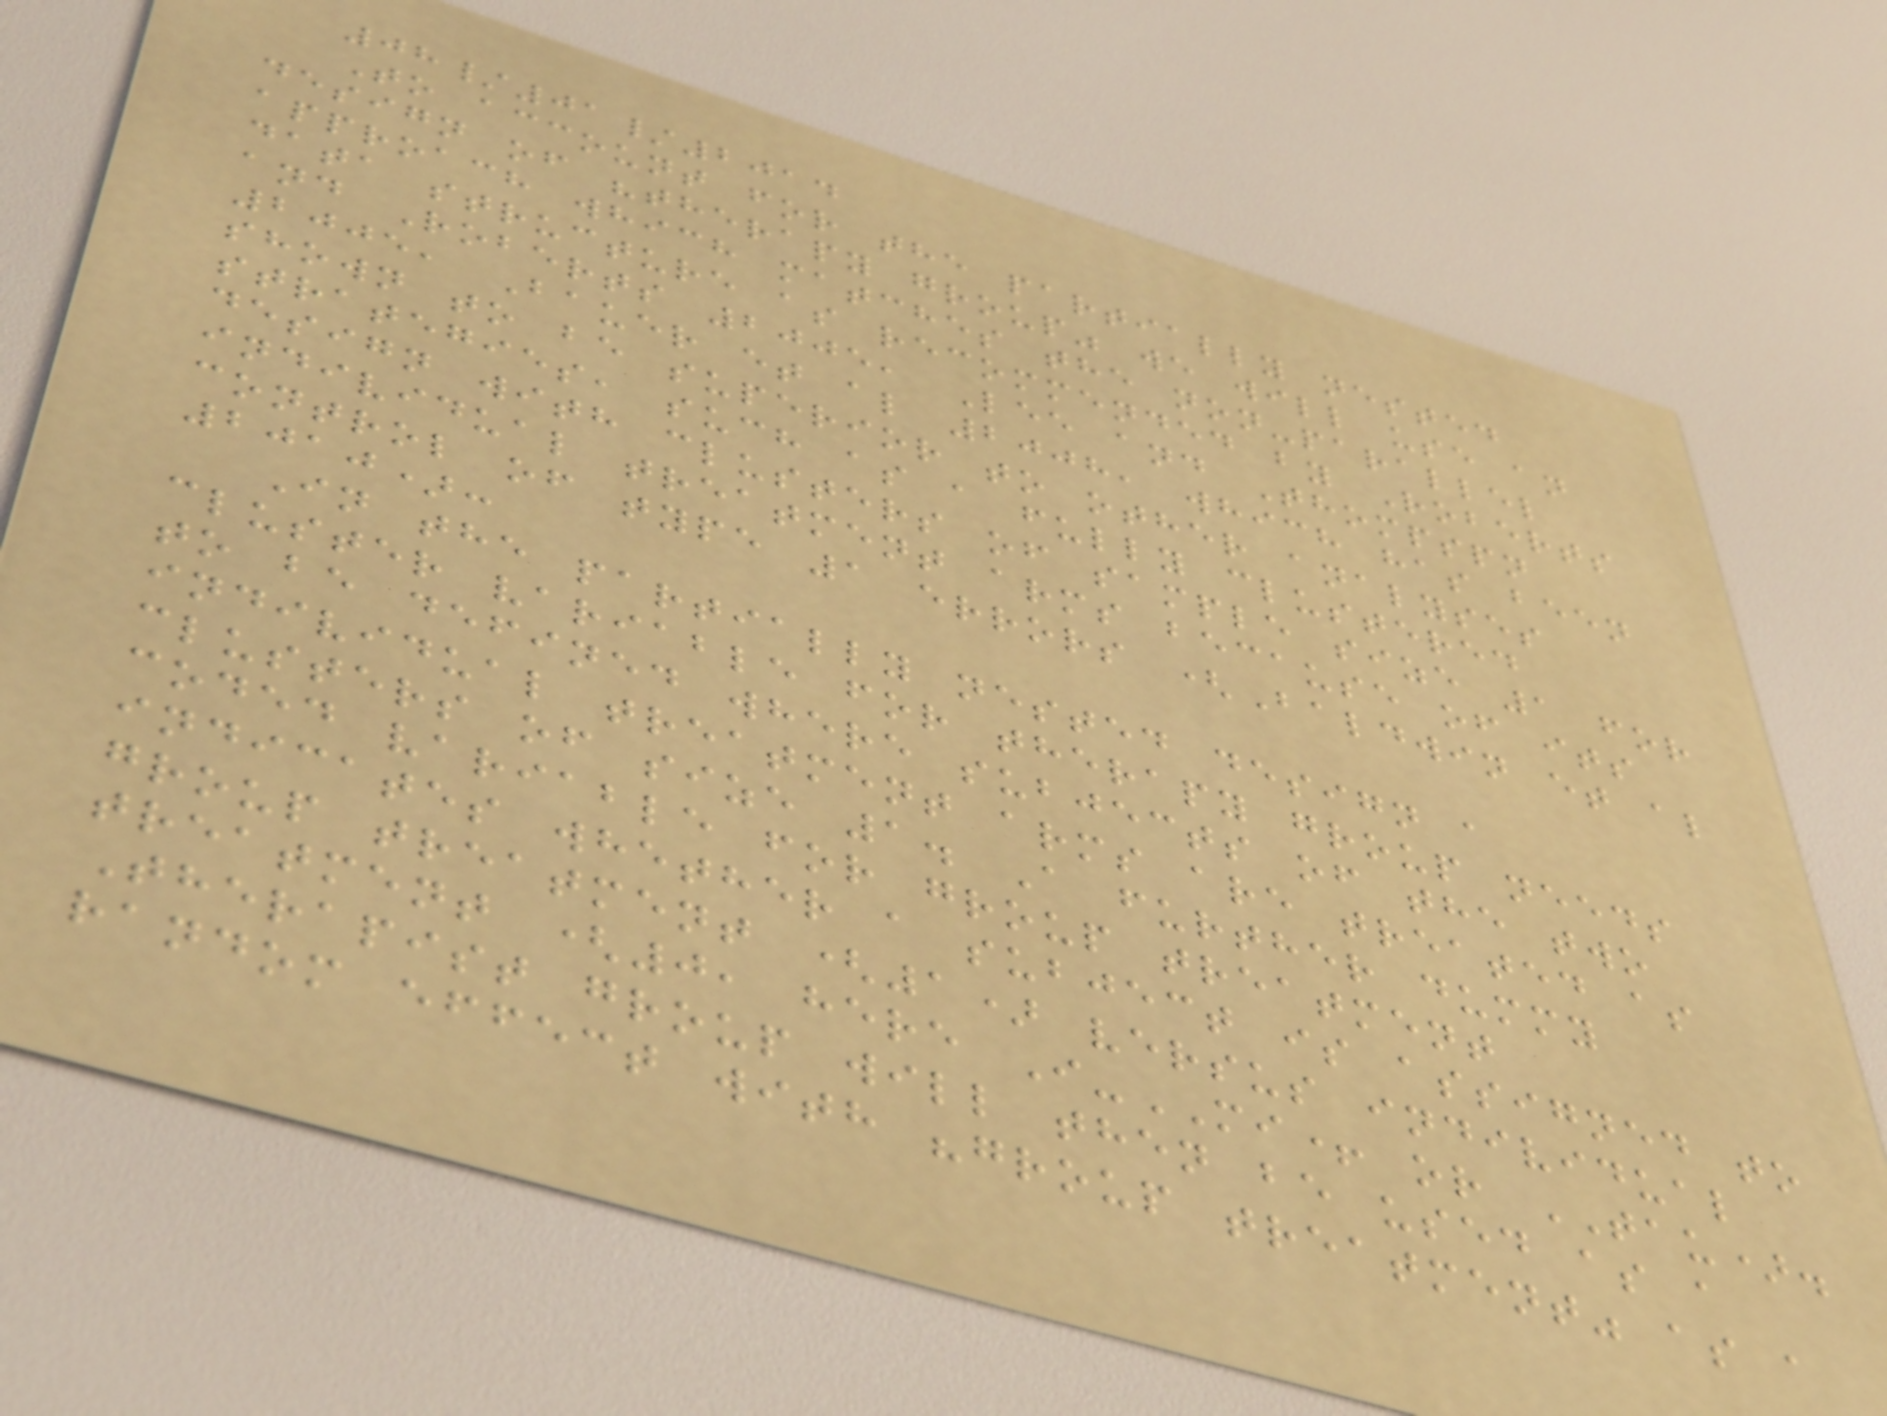08/01/2014
To account for the partially nested
design of "therapy group" we will use an
approach which matches the non-parallel
data structure as recommended by Roberts
and Roberts 2005, Lee and Thompspn
2005, Bauer et al 2008, which has been
shown to be superior to other analyses
strategies, such as a fully clustered
design with clusters of sample size 1 for
individual treatment arms because of its
control of type 1 errors (Baldwin et al
2010):
In the partially nested design a
cluster variable for therapy group needs
to be defined where subjects of the two
individual treatment arms are treated as
clusters of size 1. A further dummy
coded variable for group treatment
indicates whether a subject is assigned to
group treatment (1) versus individual
treatment (0, here I-MI+ or TAU).
Therapist group will then be used as a
random effect with "group treatment" as a
